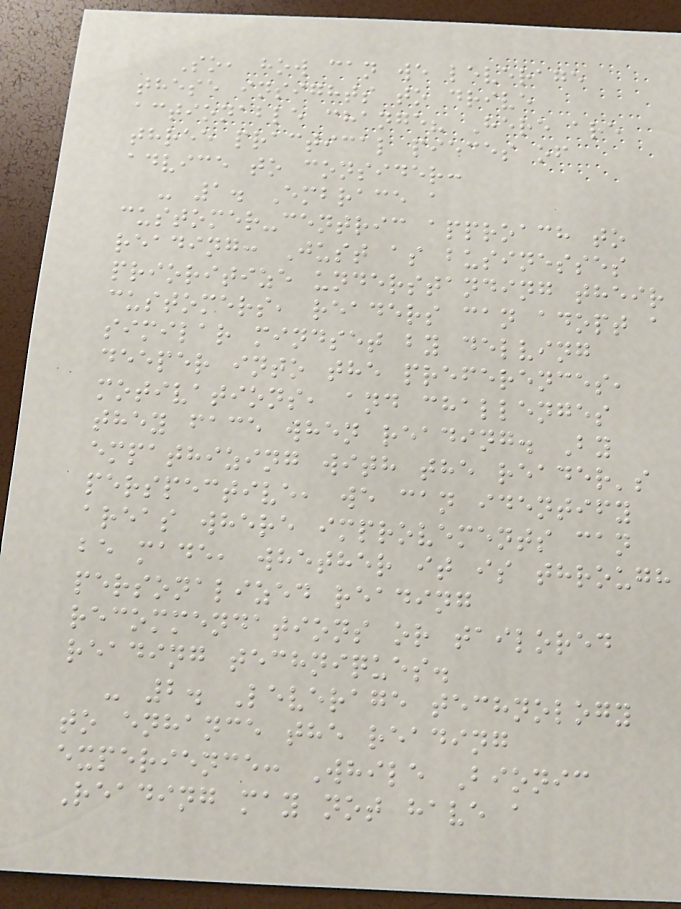So, how can we leverage
these insights to drive
actionable change? Here are
three practical pieces of
advice to consider:
- 1. Embrace a
customer-centric approach to
reading: Just as businesses
prioritize understanding their
customers, readers can adopt a
similar mindset by delving
deeper into the preferences,
motivations, and challenges
they face when reading. By
empathizing with the reader's
perspective, we can identify
areas where improvements can
be made, whether it is through
personalized reading
recommendations or tailored
reading techniques.
- 2. Leverage technology
to enhance the reading
experience: While Bionic
Reading may not have a
